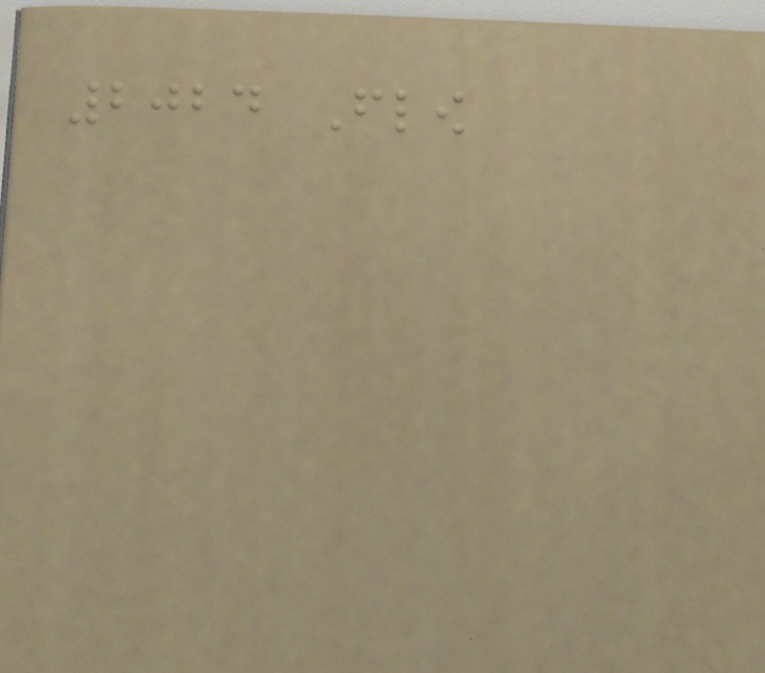2024 Flow
